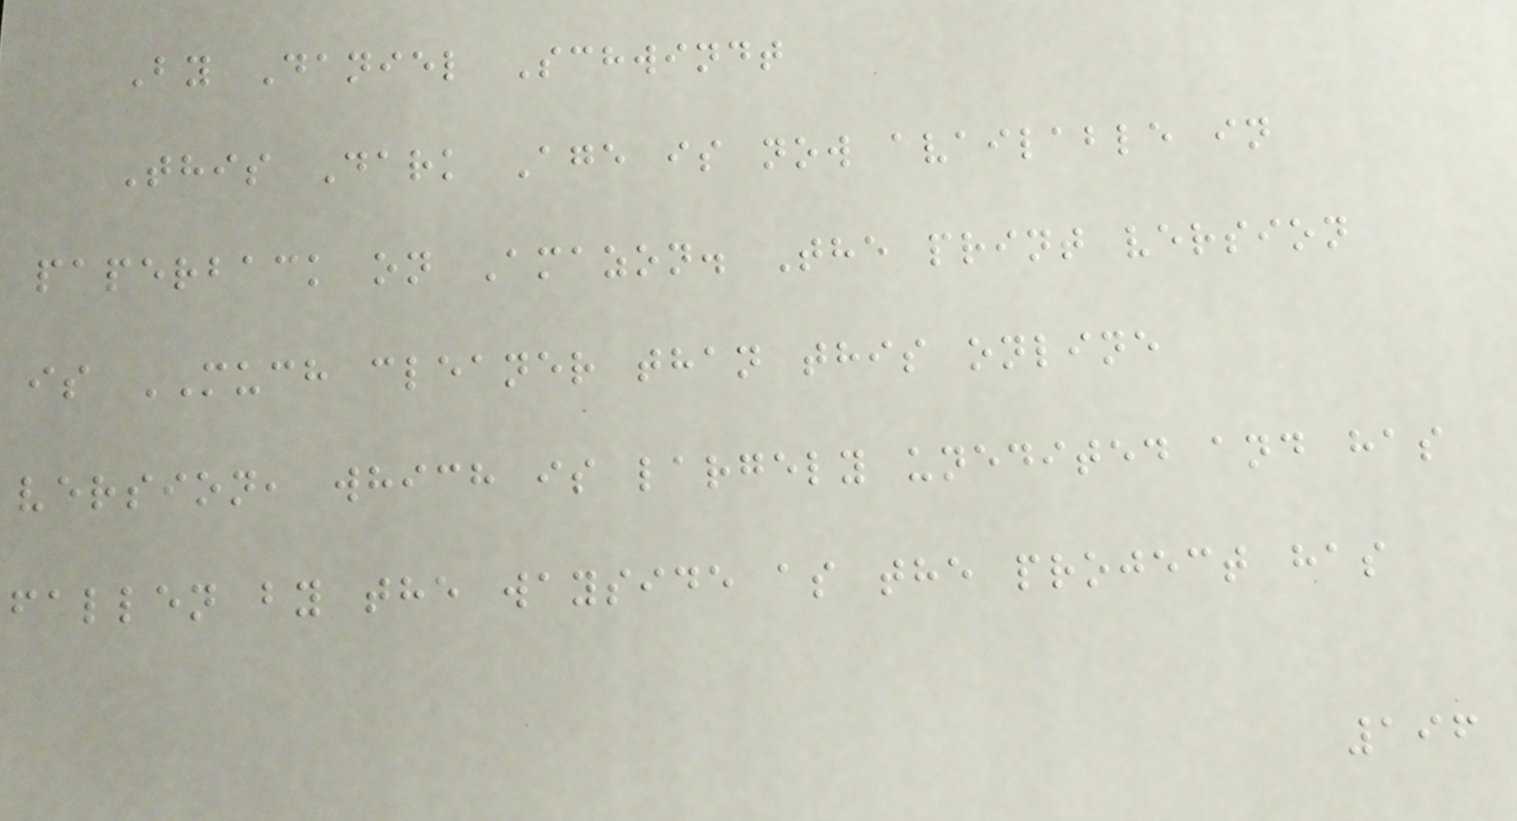By Daniel Schwindt
This Dark Age is now available in
paperback on Amazon. The print version
is MUCH cleaner than this online
version, which is largely unedited and has
fallen by the wayside as the project has
196
